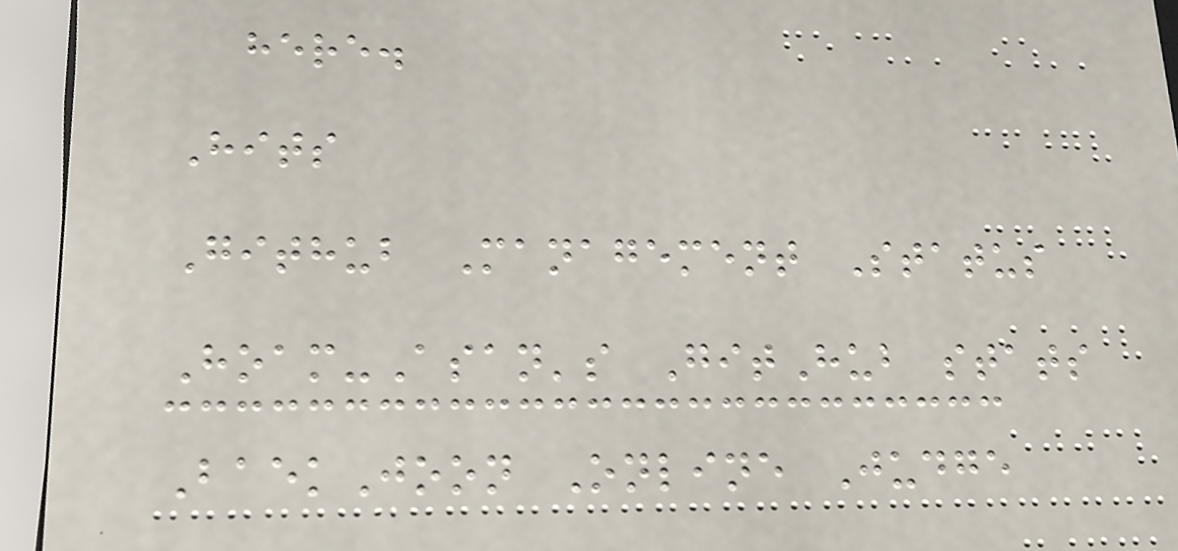here.
Hits
Github Management Status
Hoam-Asan's GitHub stats
BaekJoon Online Judge
